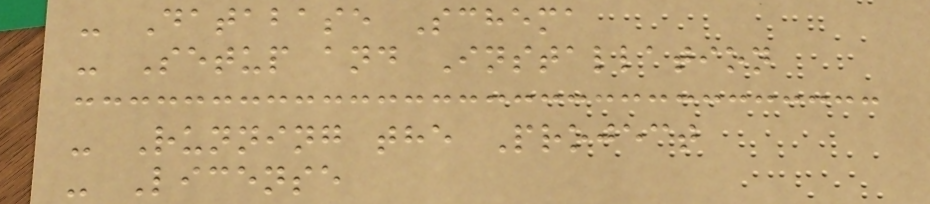- Database Schema
- Setup and Installation
- Running the Project
- License
